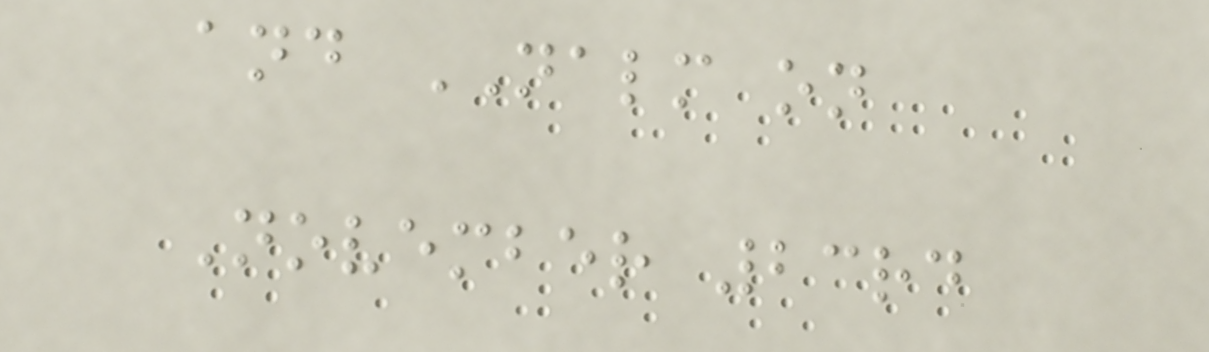and NALM on
November 23rd
